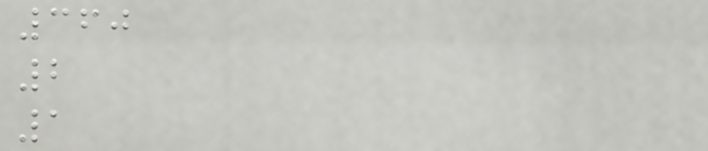360
2
1
